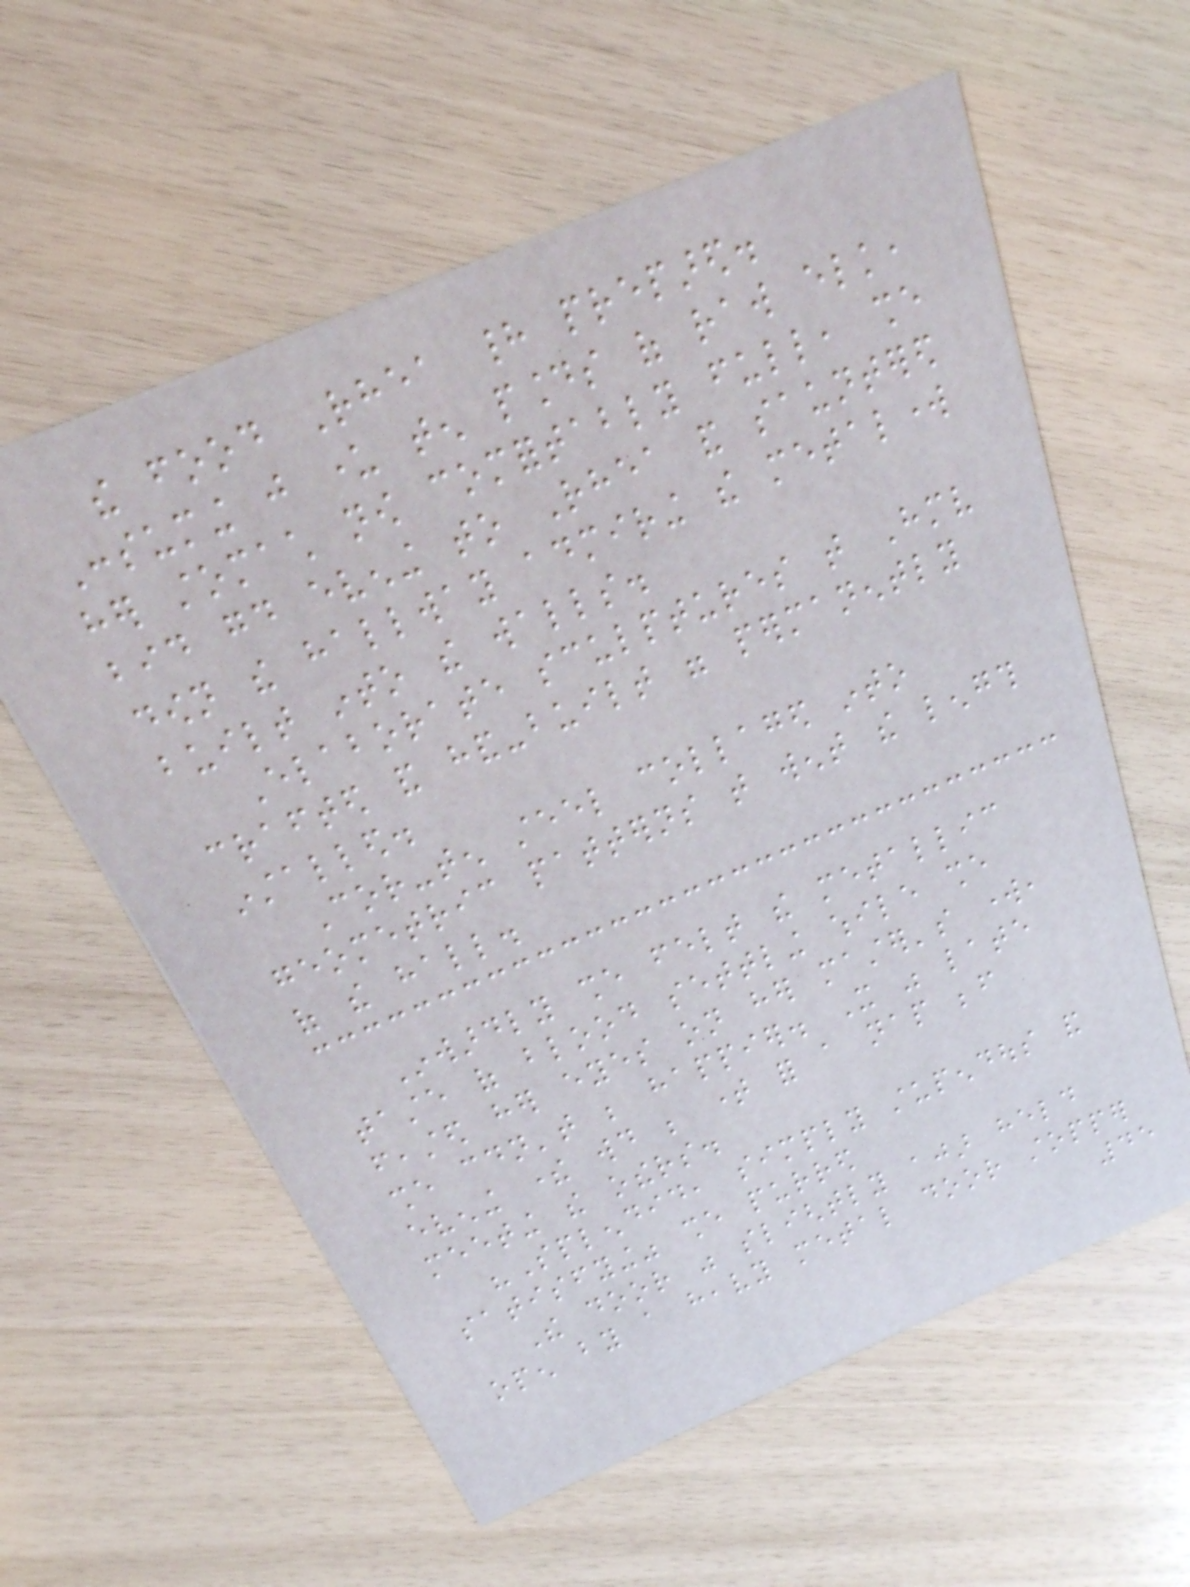the food Rhea had prepared.
Consuming just under ten pounds of raw elk,
her stomach now comfortably full, she
bid good evening to Rhea and sauntered
down the hallway admiring the metalwork
built into the walls.
Elaborate sculptures that Hmv
crafted and hand-built were permanently
installed.
Cor-ten steel collaged into
geometric patterns that went the length
of the hall.
Inwardly she felt the metallic
taste of blood settling while she
feasted her eyes on her master's work,
she couldn't be happier. It was late
evening there would be time for a nap before
meeting the others.
"Splendid, simply stupendous and
satisfying" she purred
The door was slightly ajar held
open by a heavy metal door stopper
45
